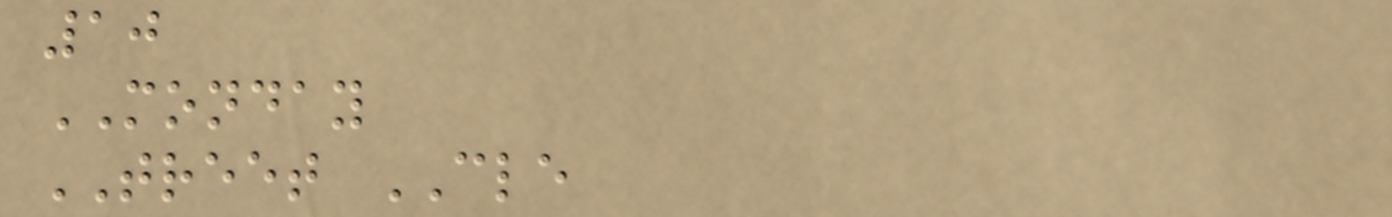10
MONDAY
TREET CLE
